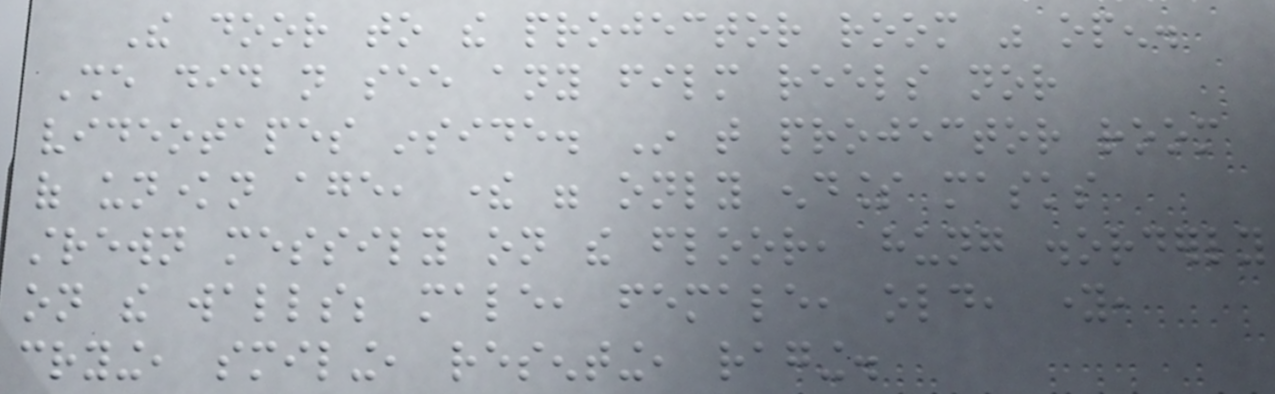The door to the projector room was open.
She did not see any film reels nor
videotapes inside. In that projector room
of unknown age, there were only endless masks
strewn messily on the floor, hung disorderly
on the walls; male, female, old, young,
crying, smiling, resenting, raging.
